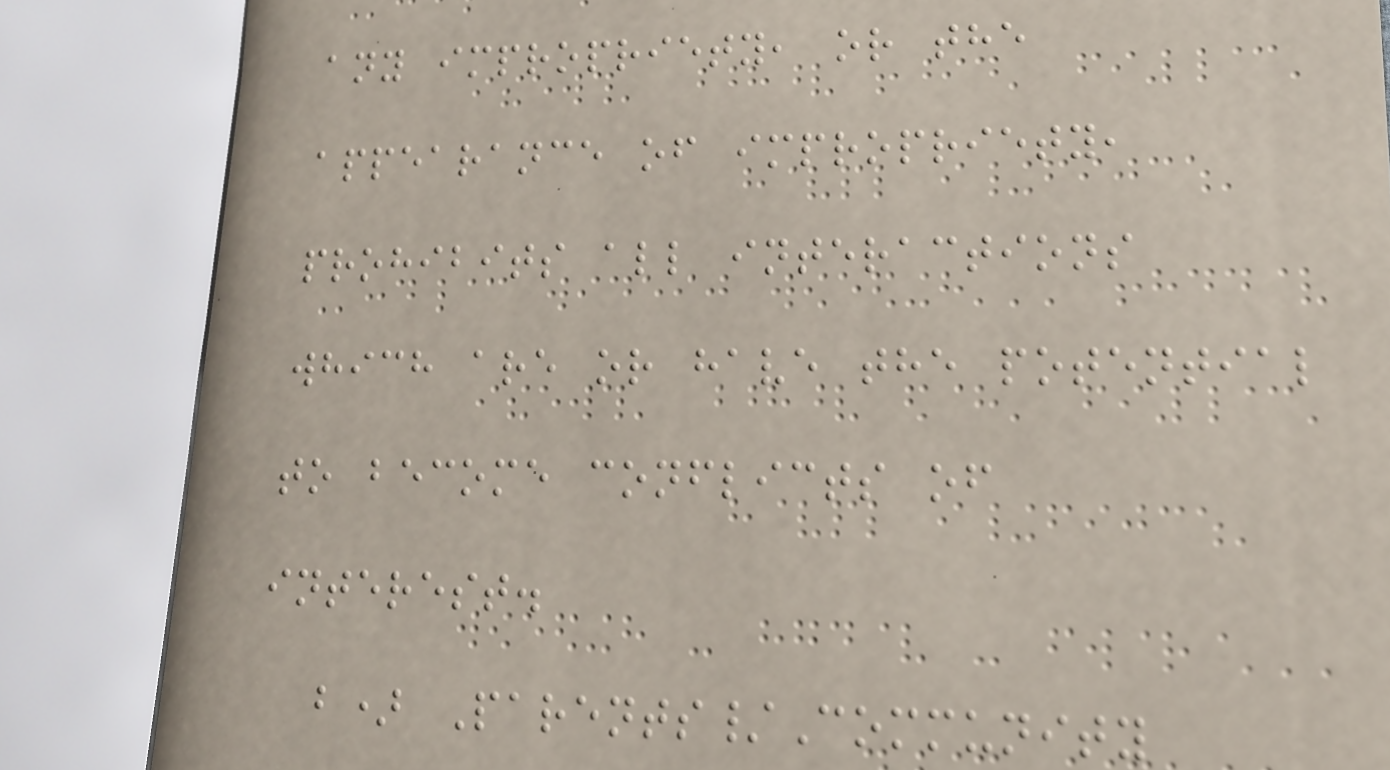any impropriety, or the
appearance of impropriety,
prohibits all interactions
which are or have the potential
to become conflicts of
interest.
b) Parents/Community
